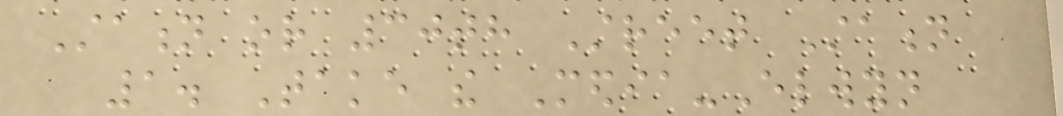Station or 30th Street Station
1. Take the Media-Elwyn
